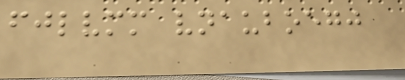fjlvmm vnauboegj
